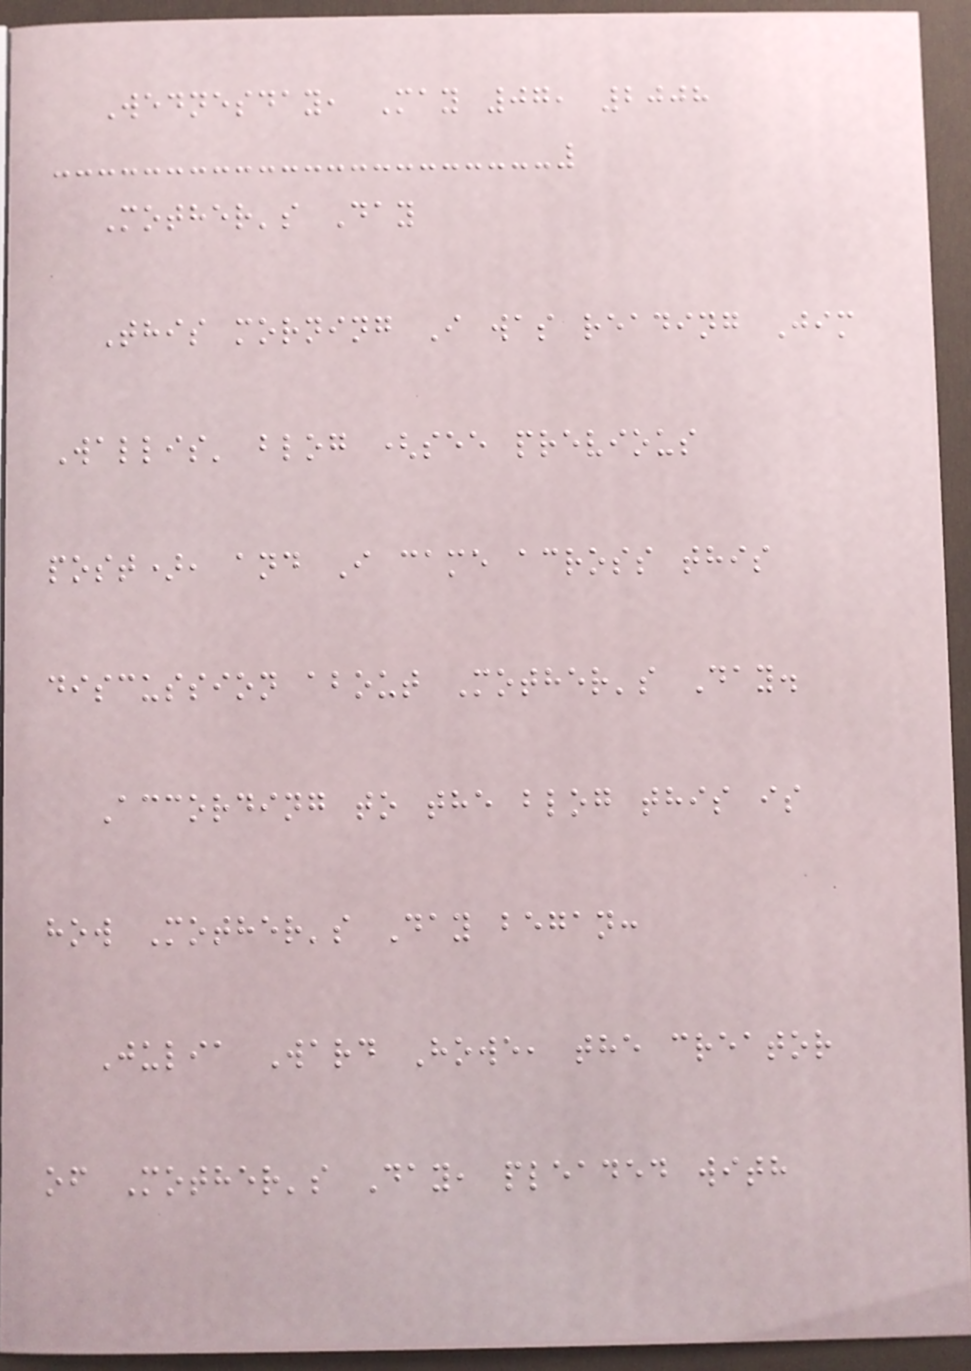Wednesday, May 07, 2008
Mother's Day
This morning I was reading Jim
Wallis' blog (see previous
post), and I came across this
discussion about Mother's Day.
According to the blog this is
how Mother's Day began:
Julia Ward Howe, the creator
of Mother's Day, pleaded with
